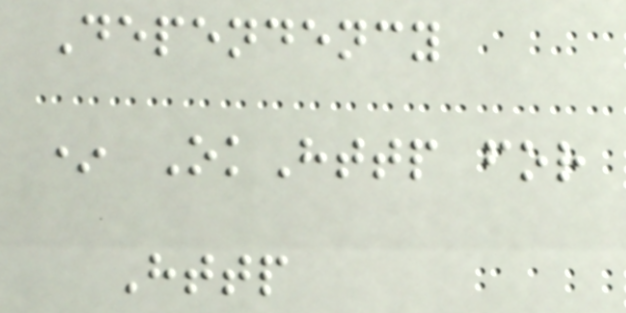Dependency
* OkHttp for
Http
